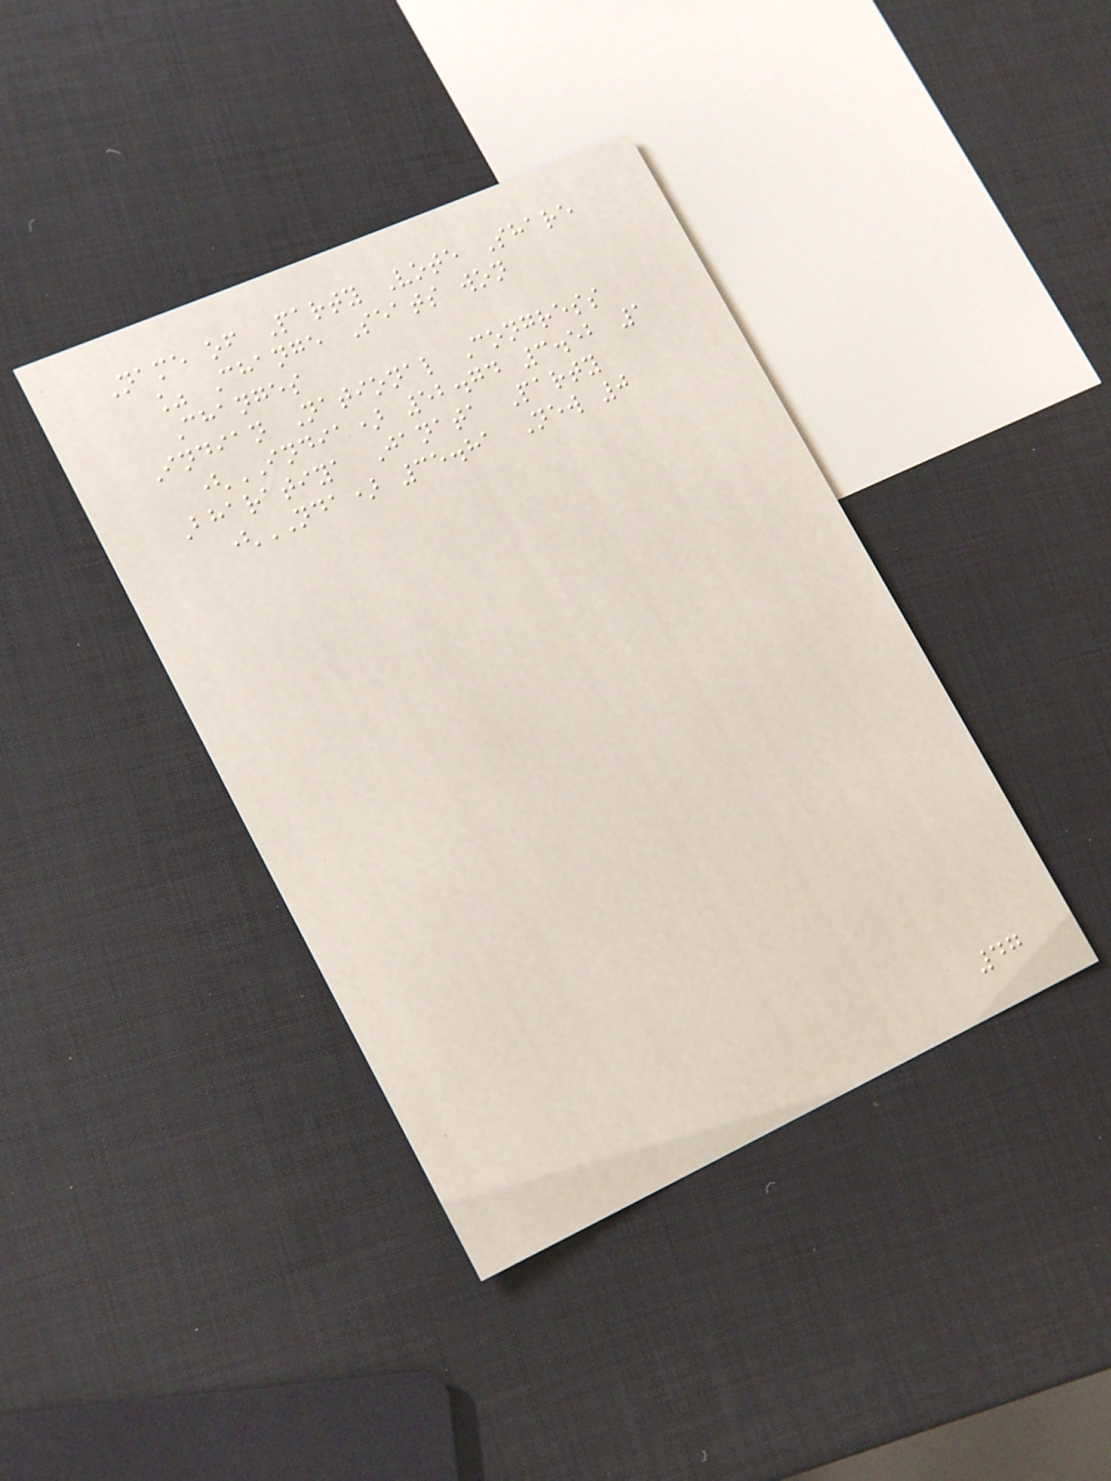Name of Party Vote Share
% Change Seats won
Changes
Indian National Congress
(INDIA) 52.74 3.52 1
Bharatiya Janata Party
(NDA) 35.81 New 0
47
